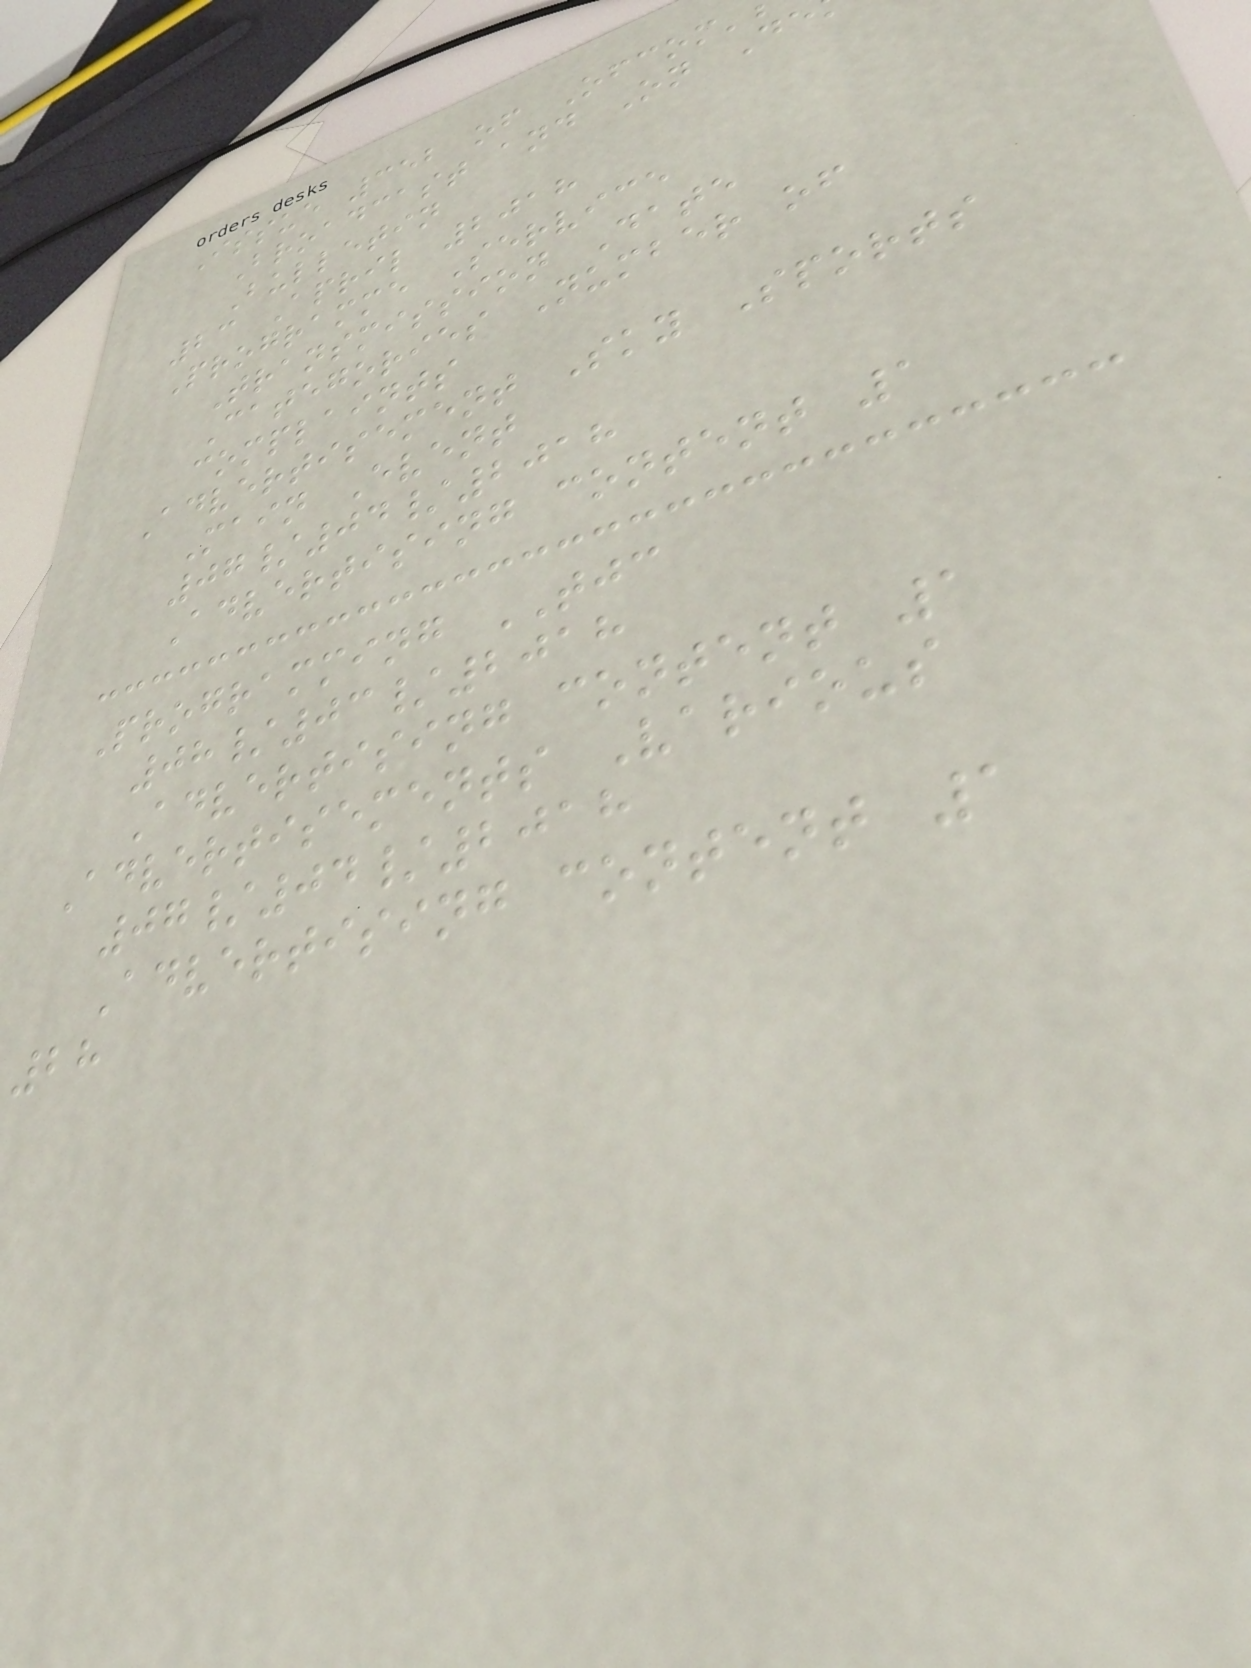Issue 352 of Ofcom'
Broadcast and On De
Bulletin
23 April 2018
Programme Service
Transmission Date
Categories Number of
complaints
Advertisement Sky Sports
Main Event
07/04/2018
Advertising content 1
Programming TJC
08/03/2018
Advertising content 1
Advertisements Various
07/04/2018
Advertising content 1
28
